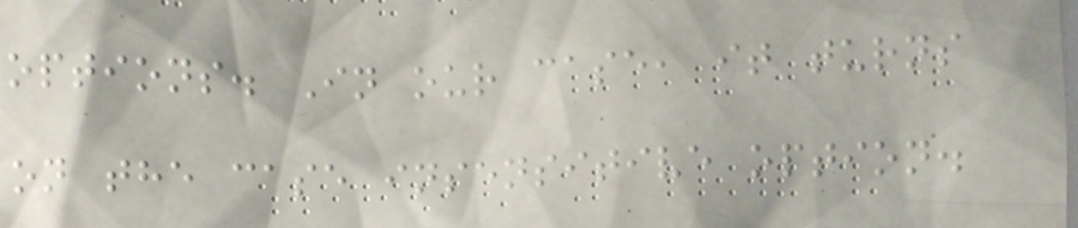options. In our case, it turns
on the case insensitive option.
